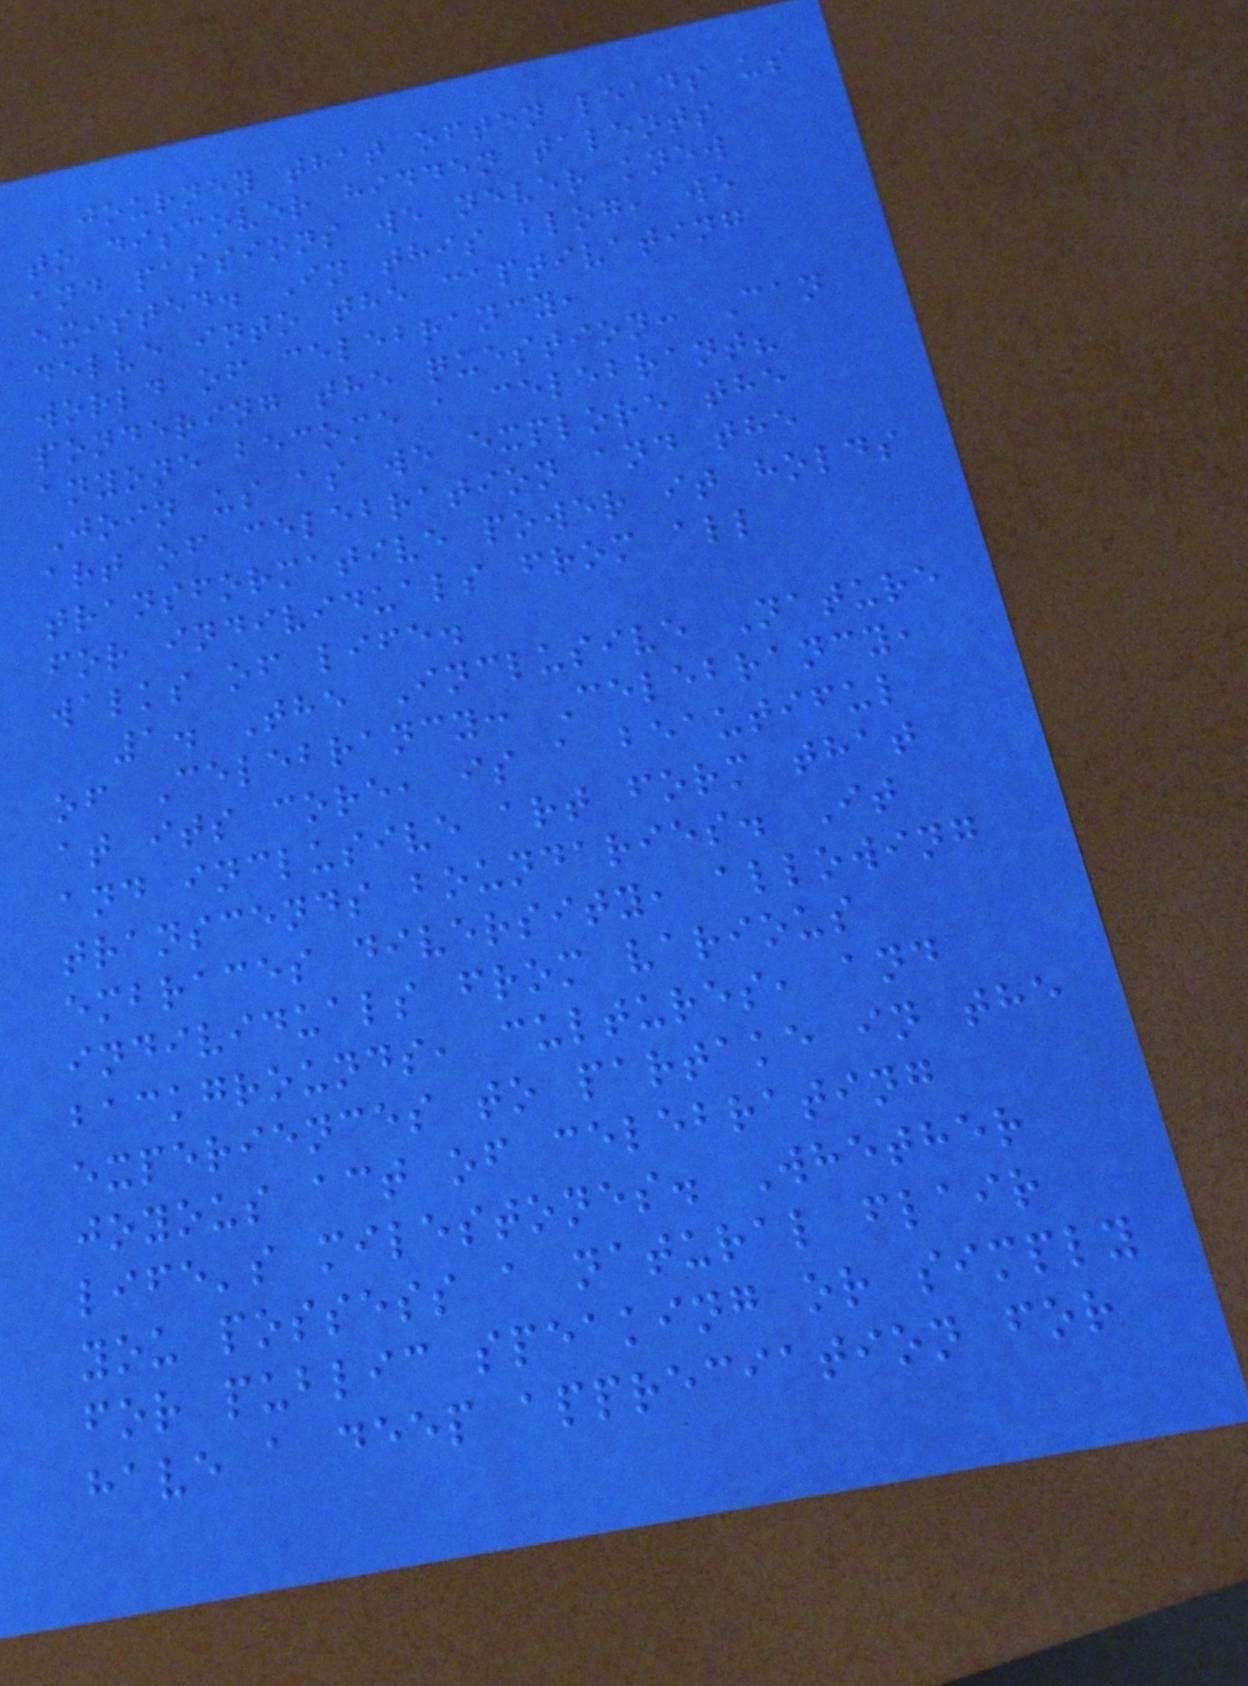journey that often leads us
to discover hidden talents
and passions we never knew
existed. In this blog, we
delve into the captivating
world of celebrancy,
pondering the question: Can
anyone become a celebrant?
Join us as we explore the
art of celebration and the
transformative power it holds
for individuals from all
walks of life.
1. The Inclusive Nature
of Celebrancy: Celebrancy,
at its core, is a beautiful
and inclusive art form that
transcends boundaries. It
embraces diversity, allowing
individuals from various
backgrounds, cultures, and
experiences to partake in the
joyous act of celebrating
life's milestones. Whether
you possess a natural flair
for public speaking or simply
have a deep appreciation for
